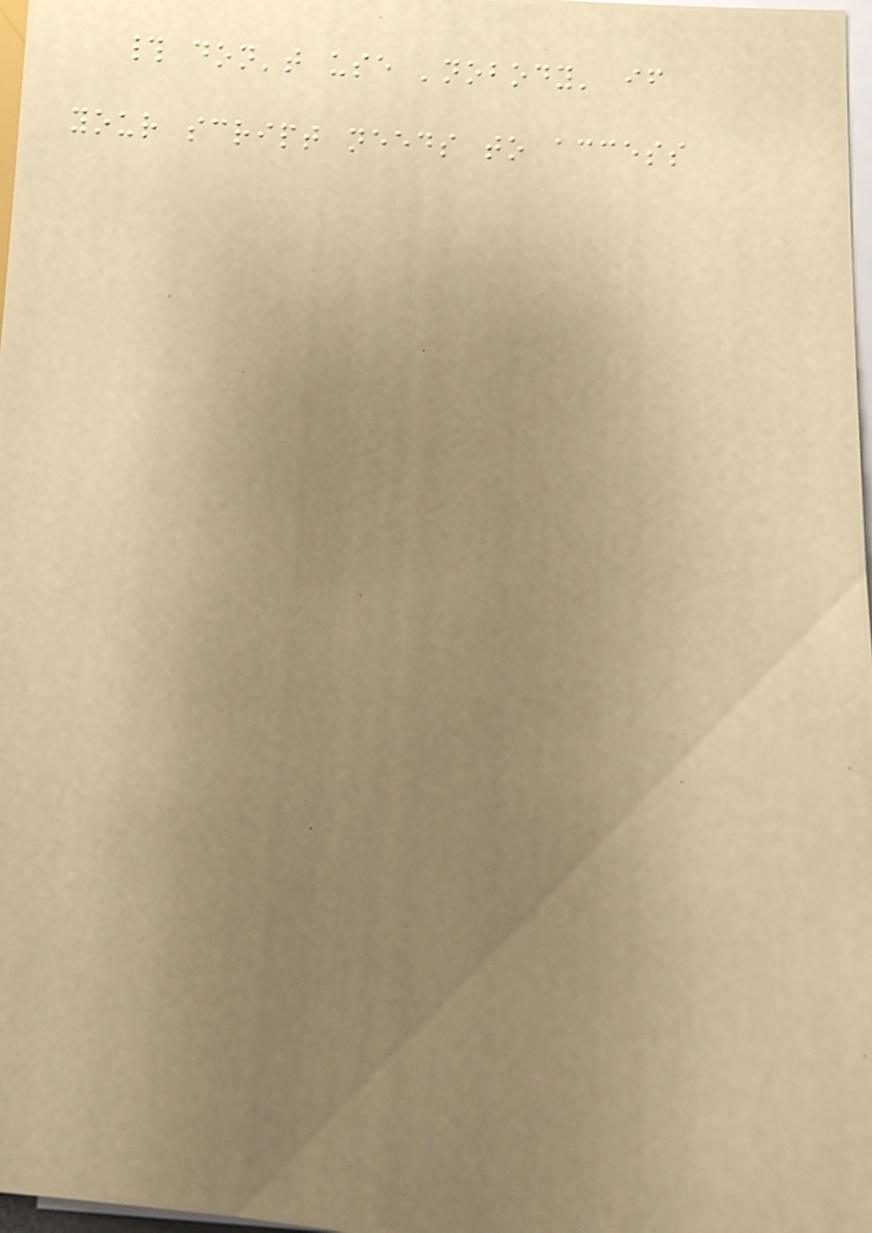# don't use 'nobody' if
your script needs to access
